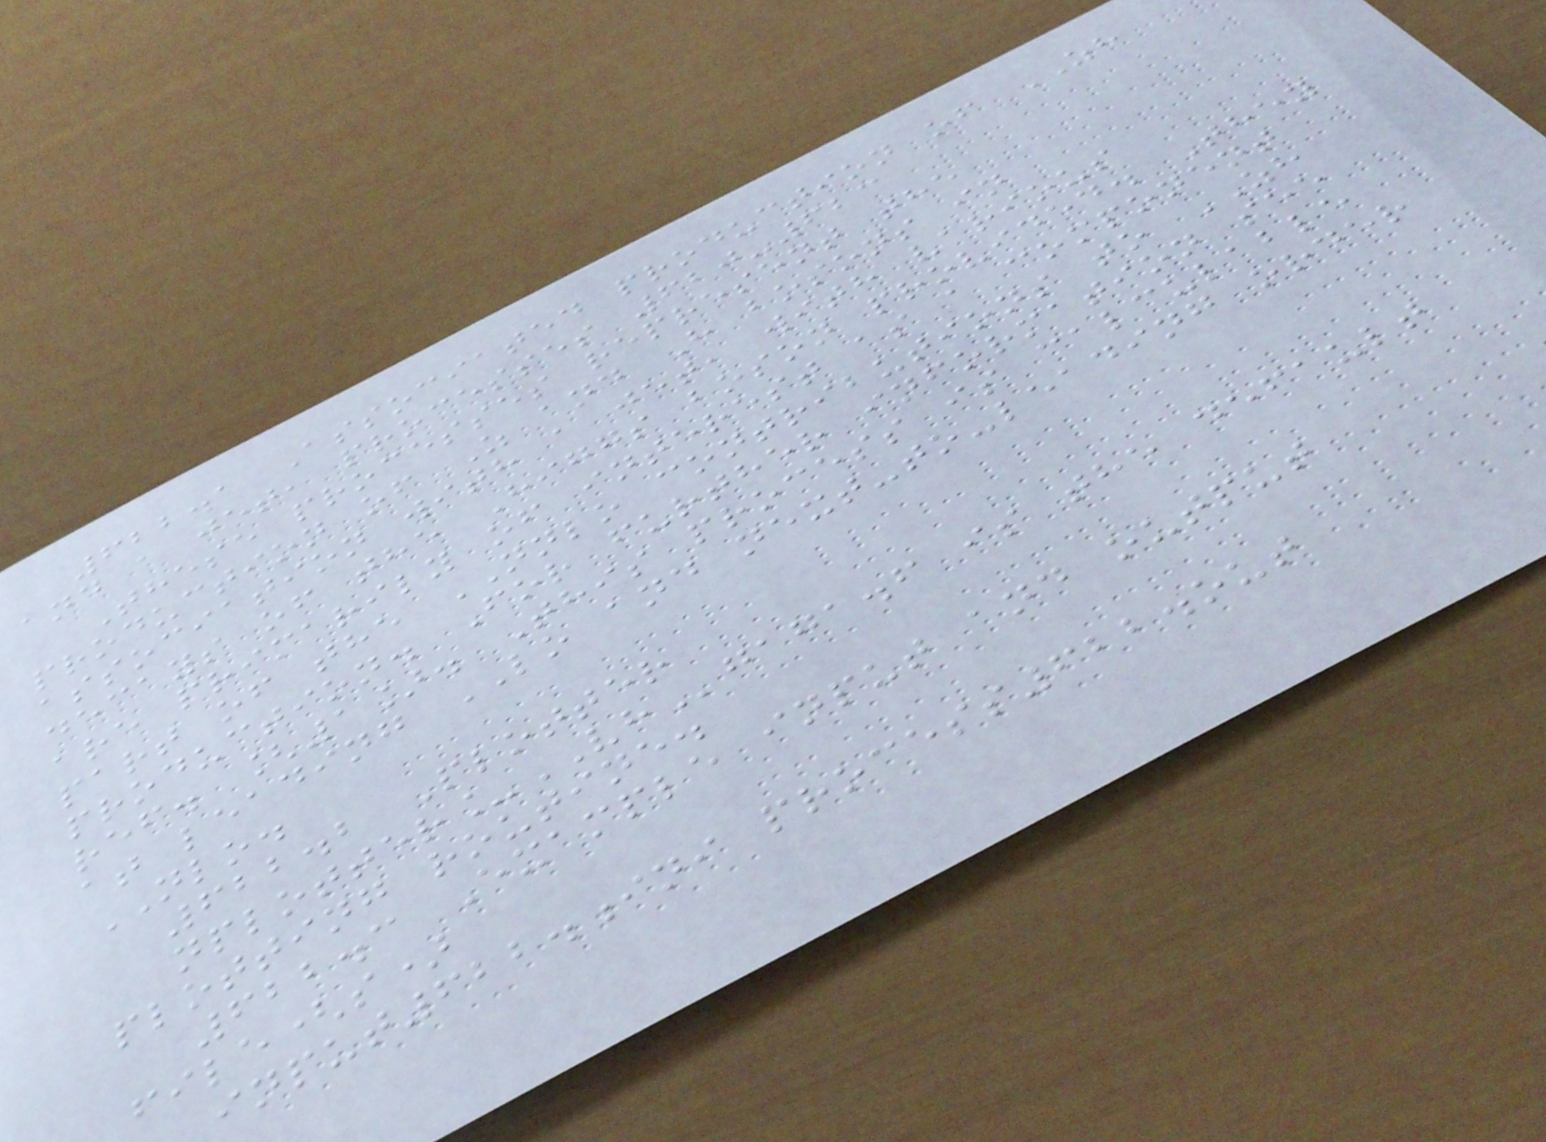622.1 Associated production of ZH
and a jet, processes 620-623
These processes represent the
production of Z and H bosons in
association with a jet, with various
decays of the Higgs boson provided. They
are primarily of interest as a component
part of the NNLO contributions to ZH
production. For further information see
ref. [1]. This process is calculable
at leading LO and next-to-leading order
NLO.
622.2 Plotter
nplotter_VHgaga.f is the default
plotting routine.
622.3 Example input and output
file(s)
input622.ini process622.out
